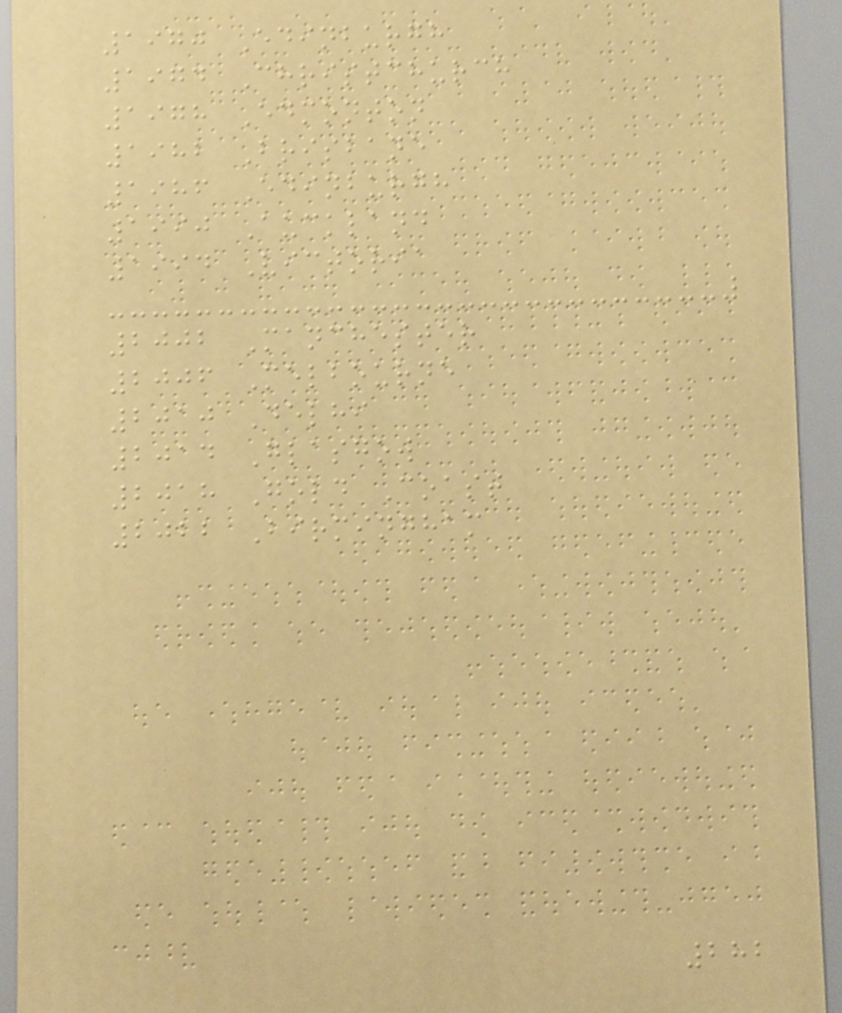1970 Edinburgh
1974 Christchurch
1978 Edmonton
1982 Brisbane
1986 Edinburgh
1990 Auckland
1994 Victoria
2002 Manchester
2006 Melbourne
2010 Delhi
2014 Glasgow
2018 Gold Coast
2022 Birmingham
282
